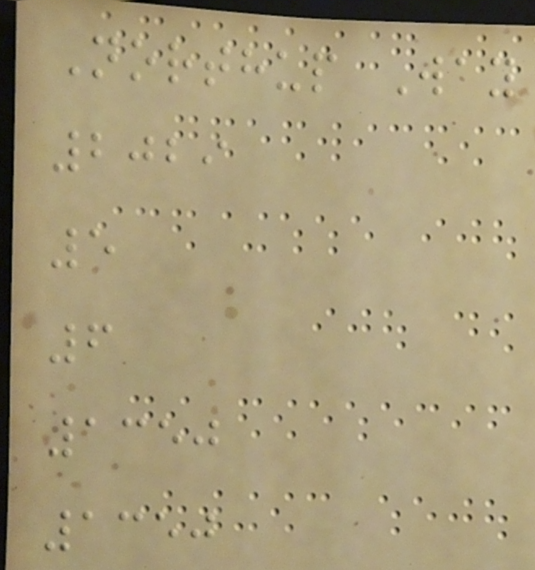Northup Way
2029
5
6
1350
1350
